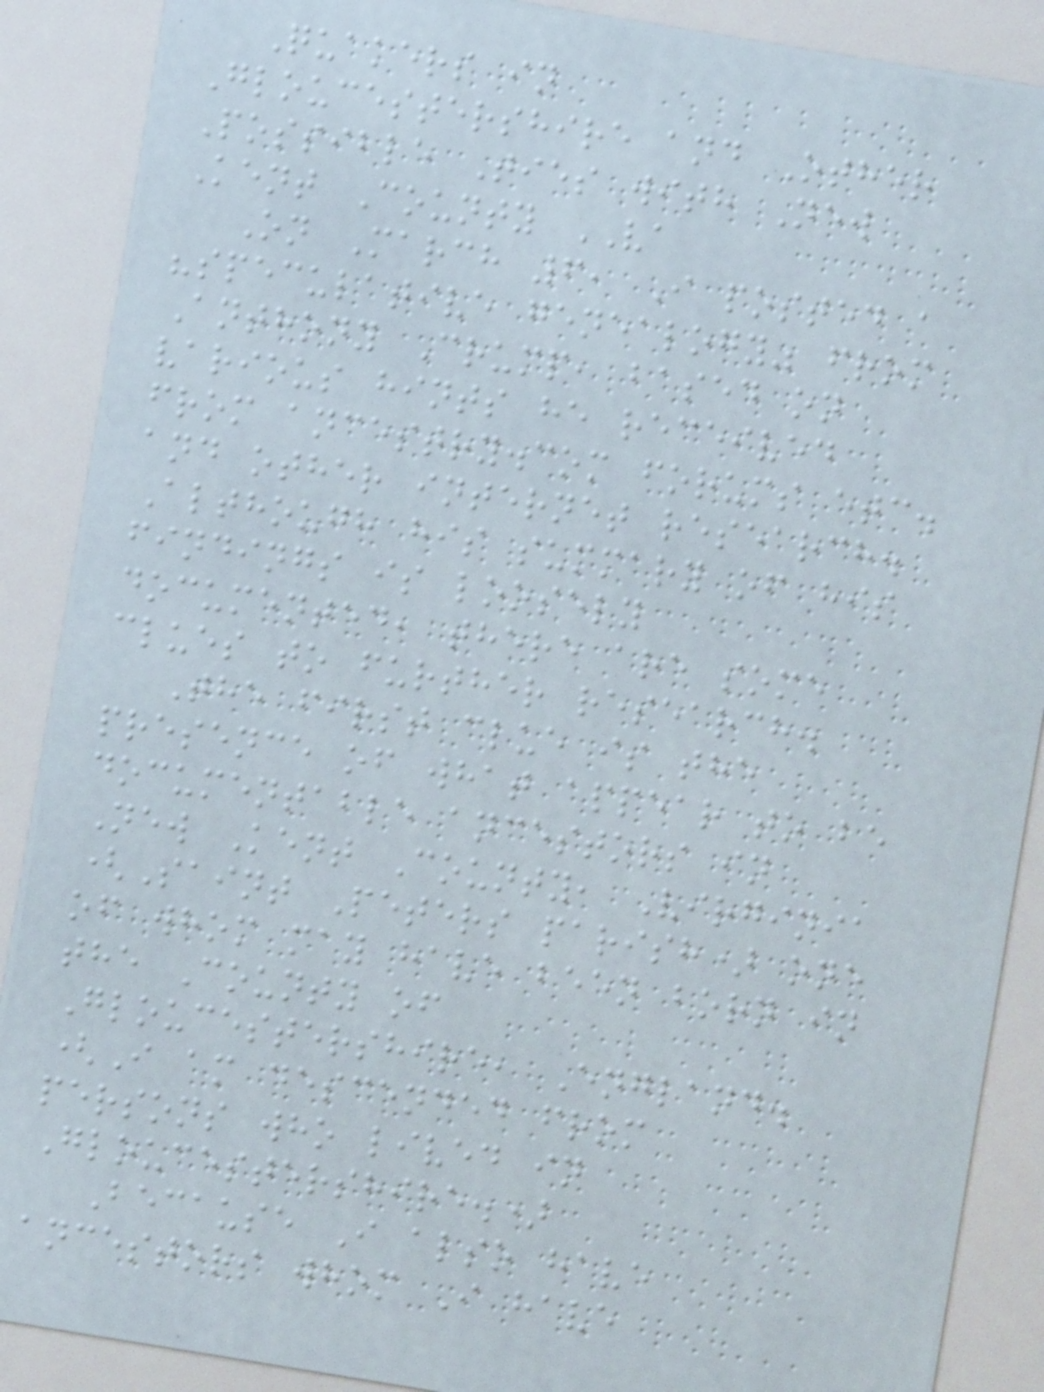Quakers in
Gloucestershire and Other
Possible Ties with New
Kent County VA
On March 6, I posted a
"speculative genealogy" from
Anthony Crump, based on
various hints he received
from ancestry.com forums etc.
and other internet research.
Although his summary of his
findings is loosely
documented, there are some
clues to further research.
The first clue is the
presence of what appear to be
documentable ancestors in
New Kent County, Virginia
(Saint Peters parish) one
of whom may have been born in
the County of
Gloucestershire, England.
(I am descended from
persons who lived in
Gloucestershire.)
Because I also have
ancestors whom I have
